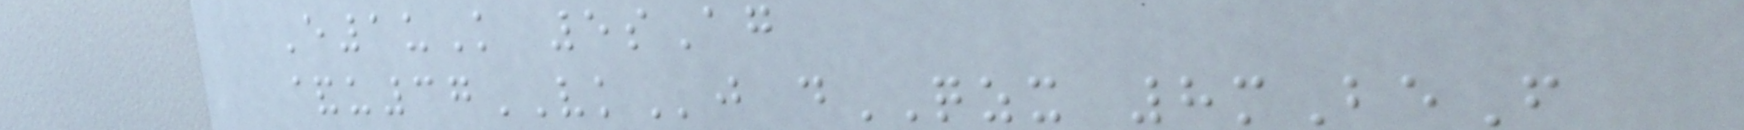E1uK 5sAg
&u37VKj dQZX 8mBeF
